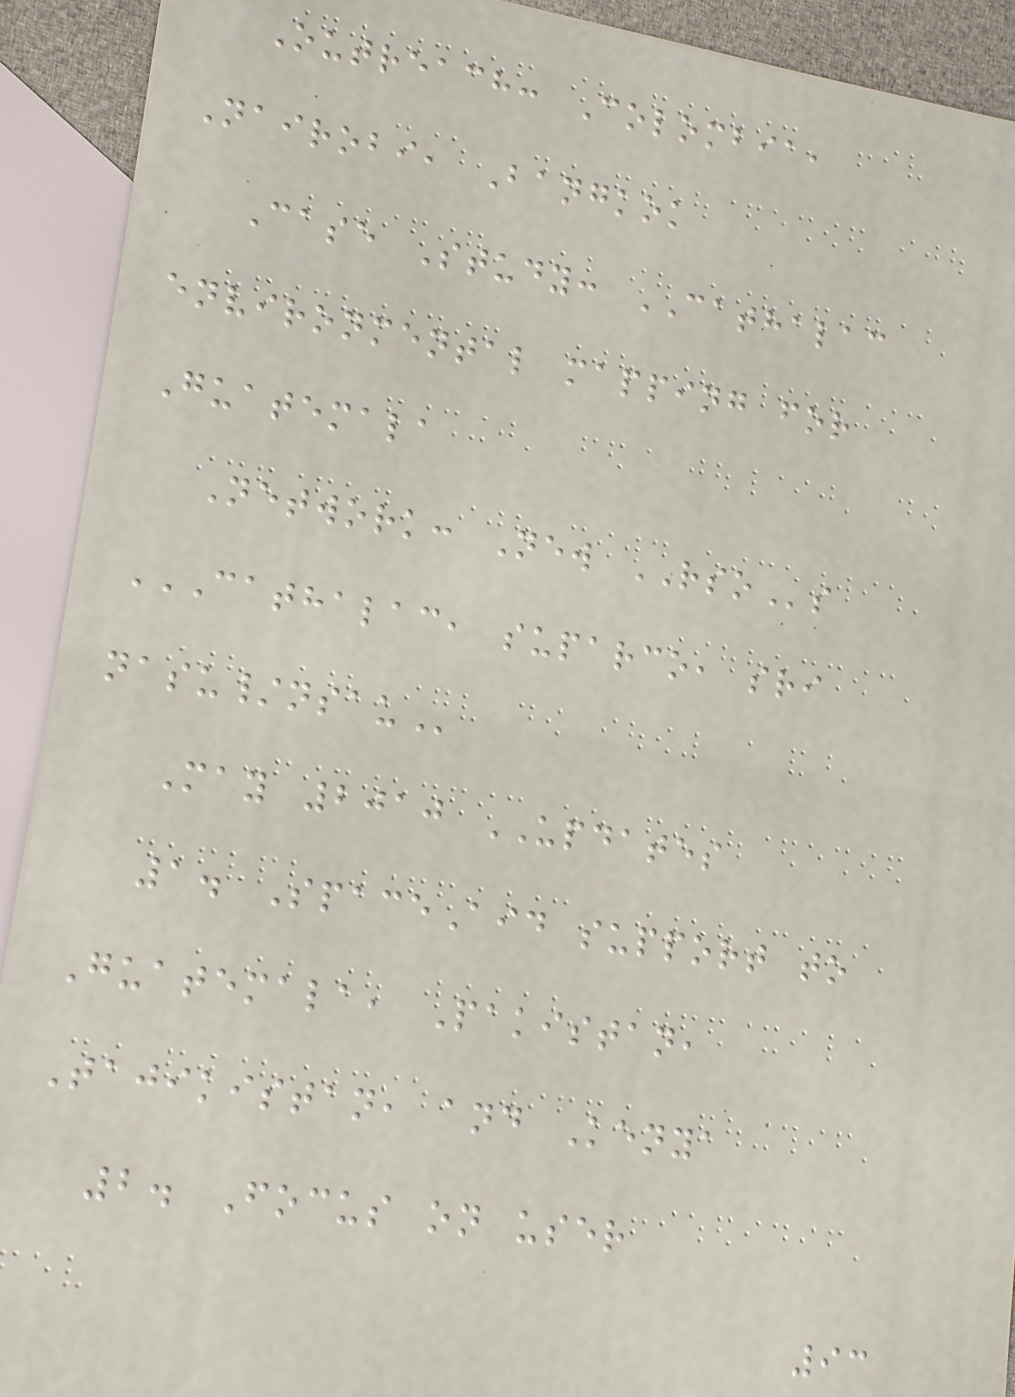Outreach: Colombia,
Nairobi, Bangkok
Case Study: CATHALAC
environmental mapping for
Guatemala
Network: New RSOs
CATHALAC, SUPARCO, SRI
NASU/NSAU
May 2010 UPDATES
1. SpaceAid support to
Guatemala, Pakistan,
Tajikistan, and Kenya
2. Focus on user
93
